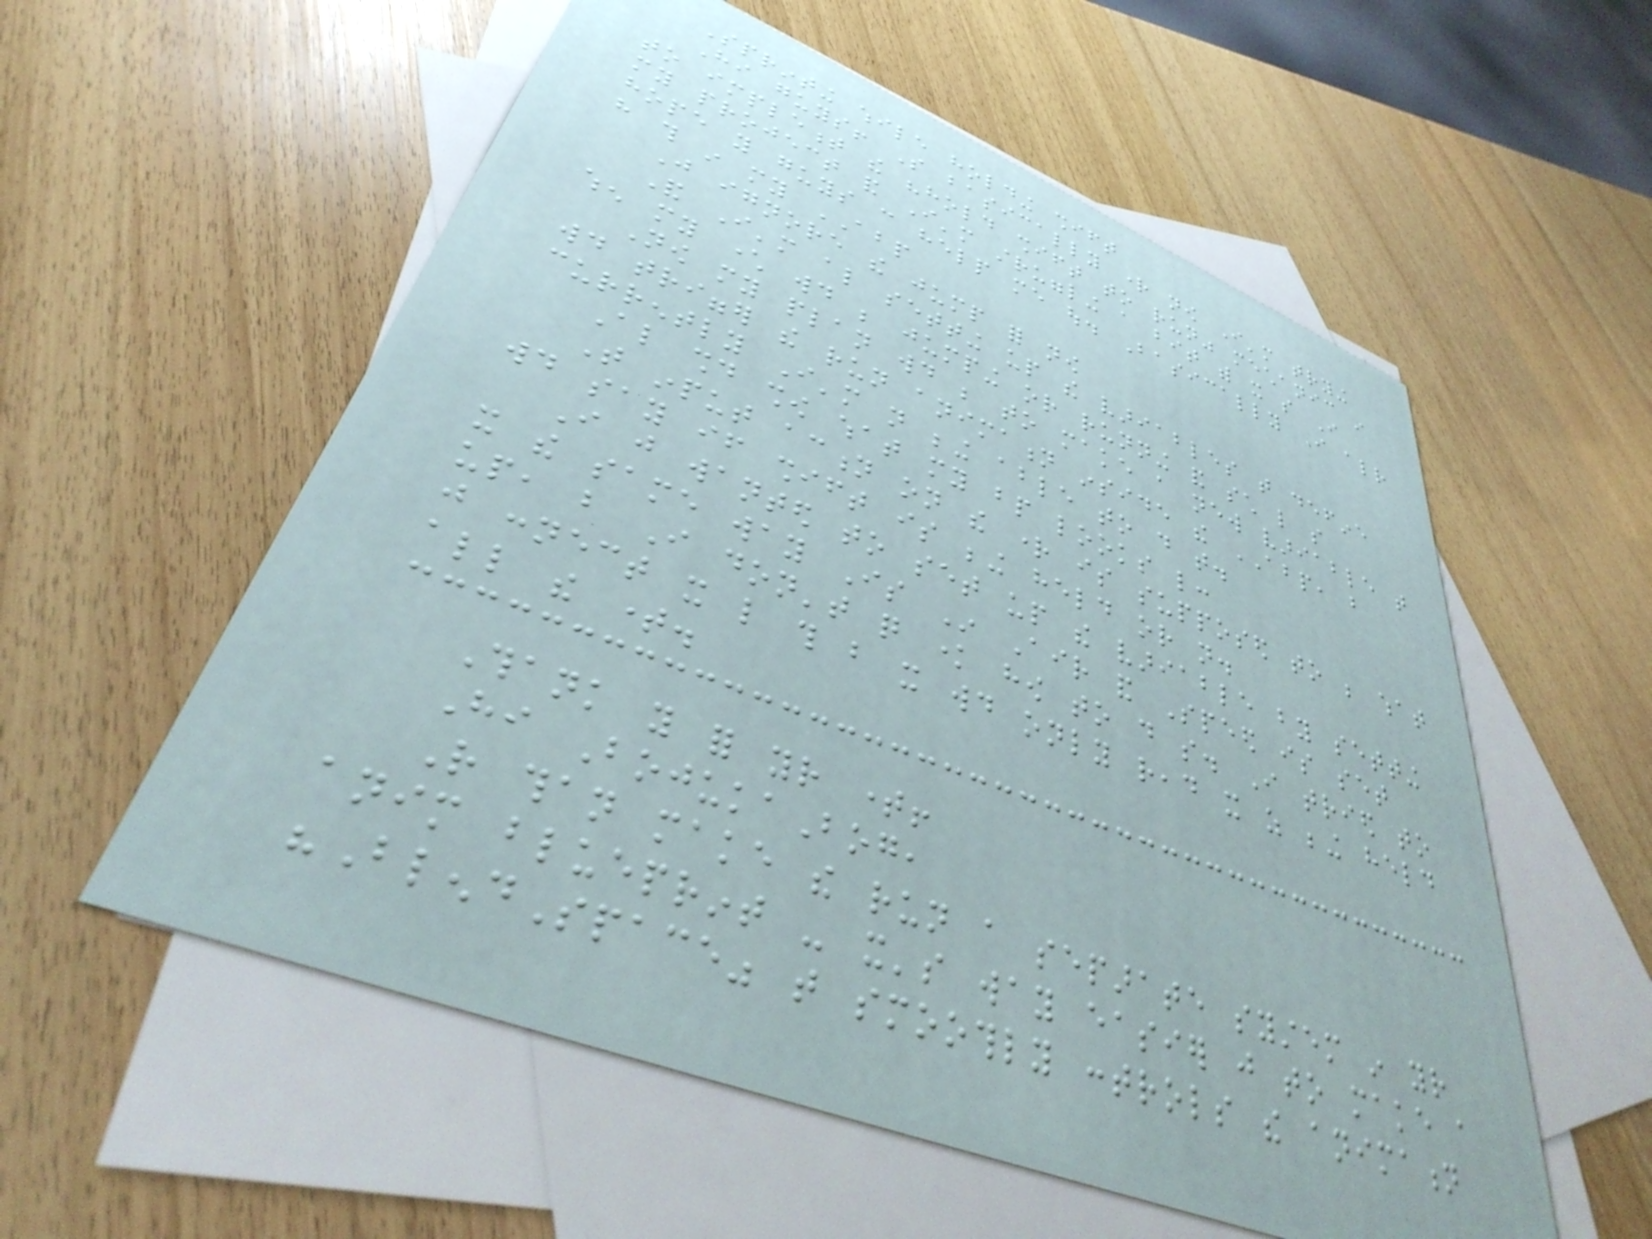Sprinting while holding shift
Hi guys! So basically right now I'm trying
to implement the "hold shift to run" mechanic in
my project and I'm struggling a bit with it so I
hope you guys can help me out. Basically I already
have this in my ABP
Just ignore the jump for now
And I'm also setting up the variables that define
when my character would be jumping or running and such like so
Now my plan would be to make a new variable that
would trigger the run animation inside the ABP, but
currently I'm not being able to do that.
Also should show what my bp looks like:
That input action on the right is supposed to be what
would say if shift is being held or not.
I just wanted to set up the variable by setting
it the same way Is In Air and Speed is set
up, but I don't quite know how to do so. I tried to
just connect it like this but it would only read it as being held
all the time.
Thank you for your time!
Hi BojukaBog,
Rather than make the run a separate system in your
anim blueprint - it's way easier just to make a
"BlendSpace" that smoothly controls the animation
